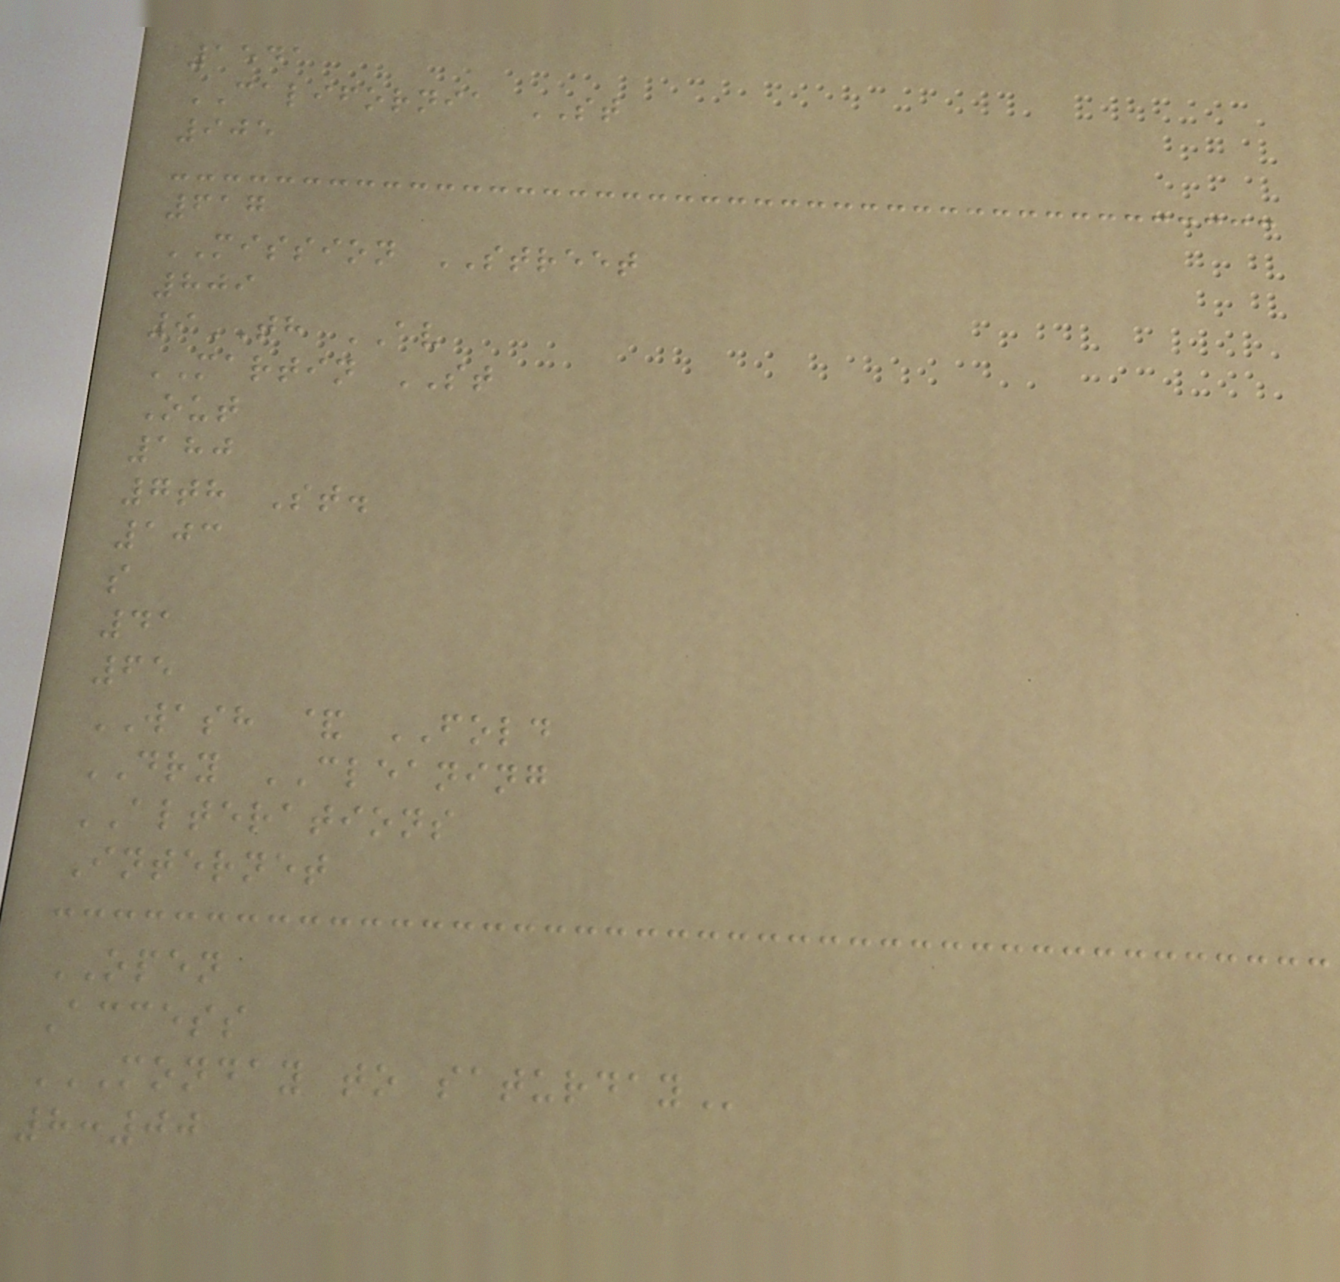1541
CALIFORNIA ST
905
617
MISSION STREET
809
9TH AV
MARTIN ST
Out
180
7th St.
103
s
41
65
WASH & FOLD
DRY CLEANING
ALTERATIONS
Internet
OPEN
Access
MONDAY TO SATURDAY
8:00
